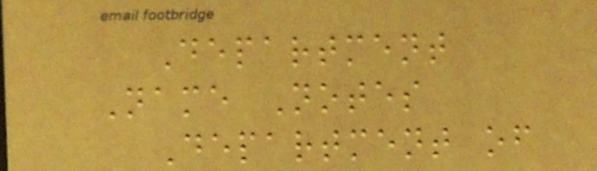Department
Name Notes
Department of
